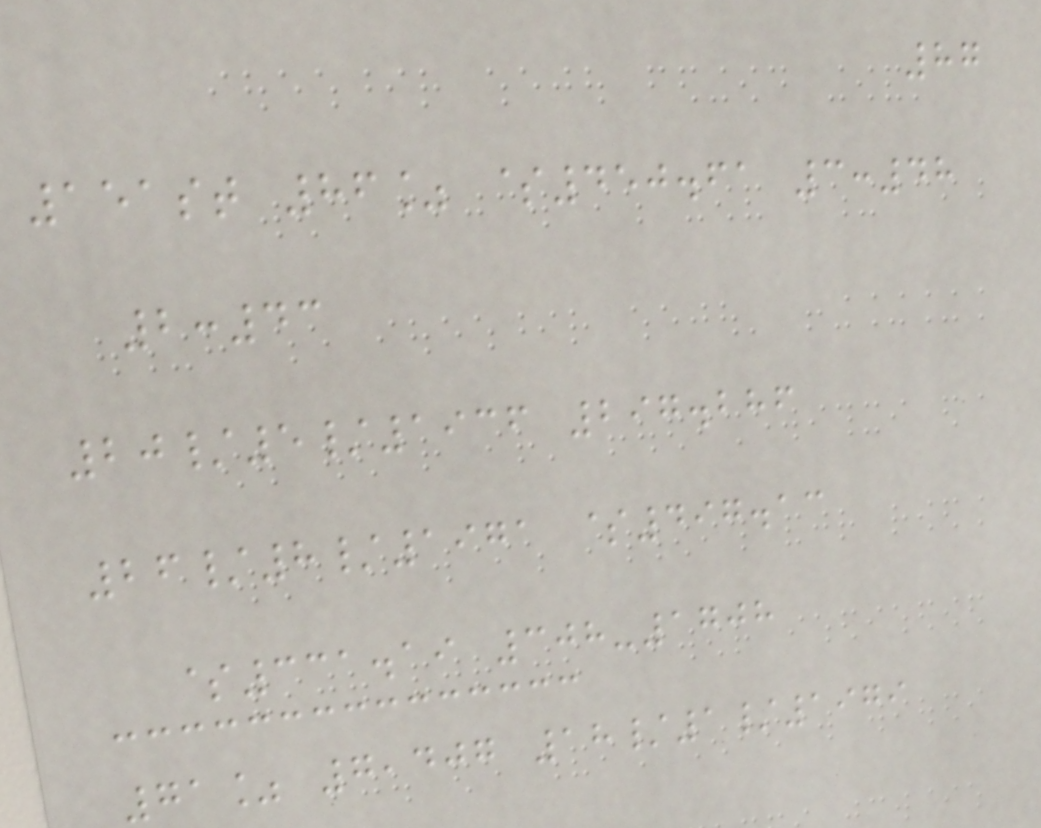87
151st 86% $450.61 3:48
2:43
20/5/1936 297.286
26/8/1971 $497.13
$331.19 308-1708
71% 7,407 18/1/1979
